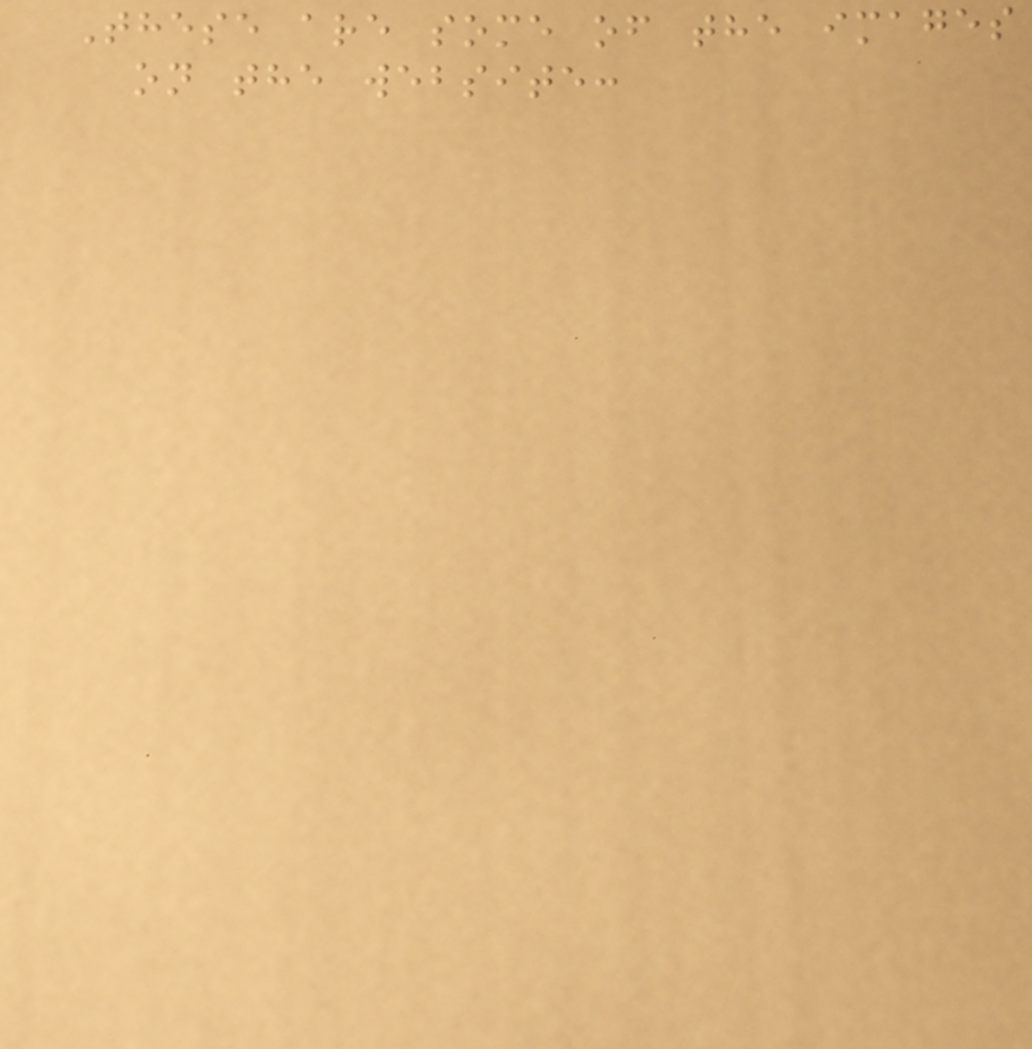These are some of the images
on the website:
